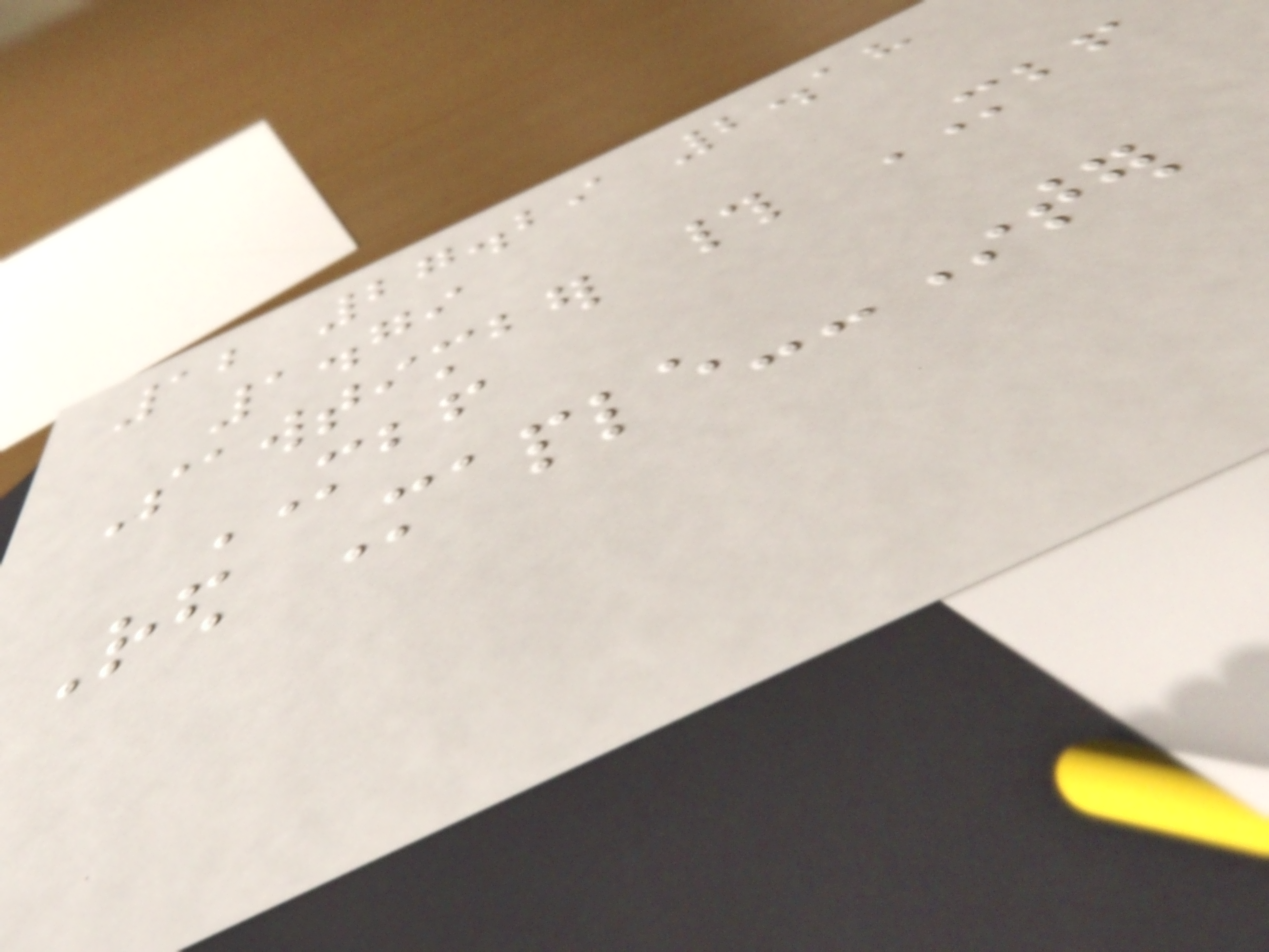12 27.29 2.18
1.79
Sawtimber # MBF
MBF
Red Maple--Inter
